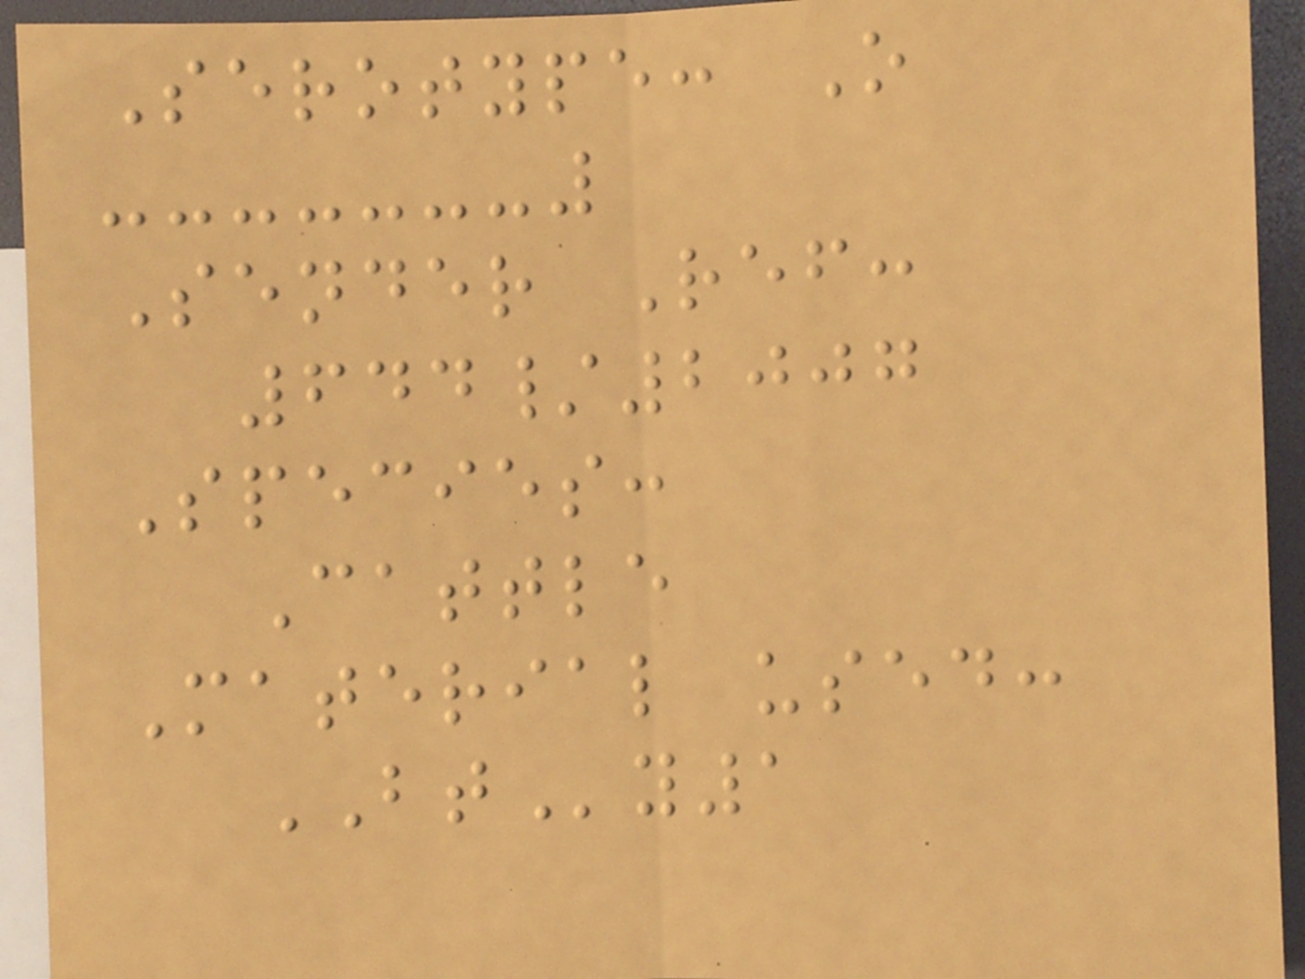Serotype: O
Sender Ref:
644/2007
Species:
Cattle
Material used:
BTy1
